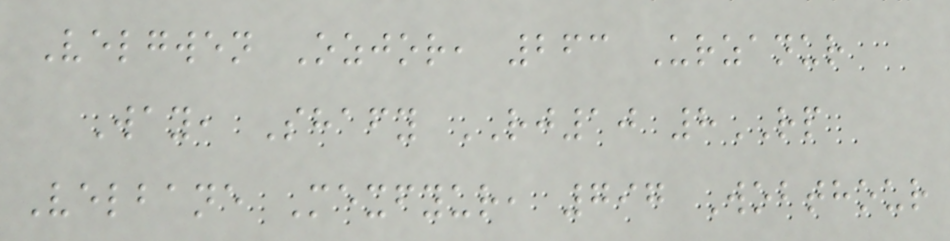Velgwen Ozjor, 263 Urzanur
Way, Shafy RJ10 8RP
Velbane Mexfyur, 797 Wobthour
